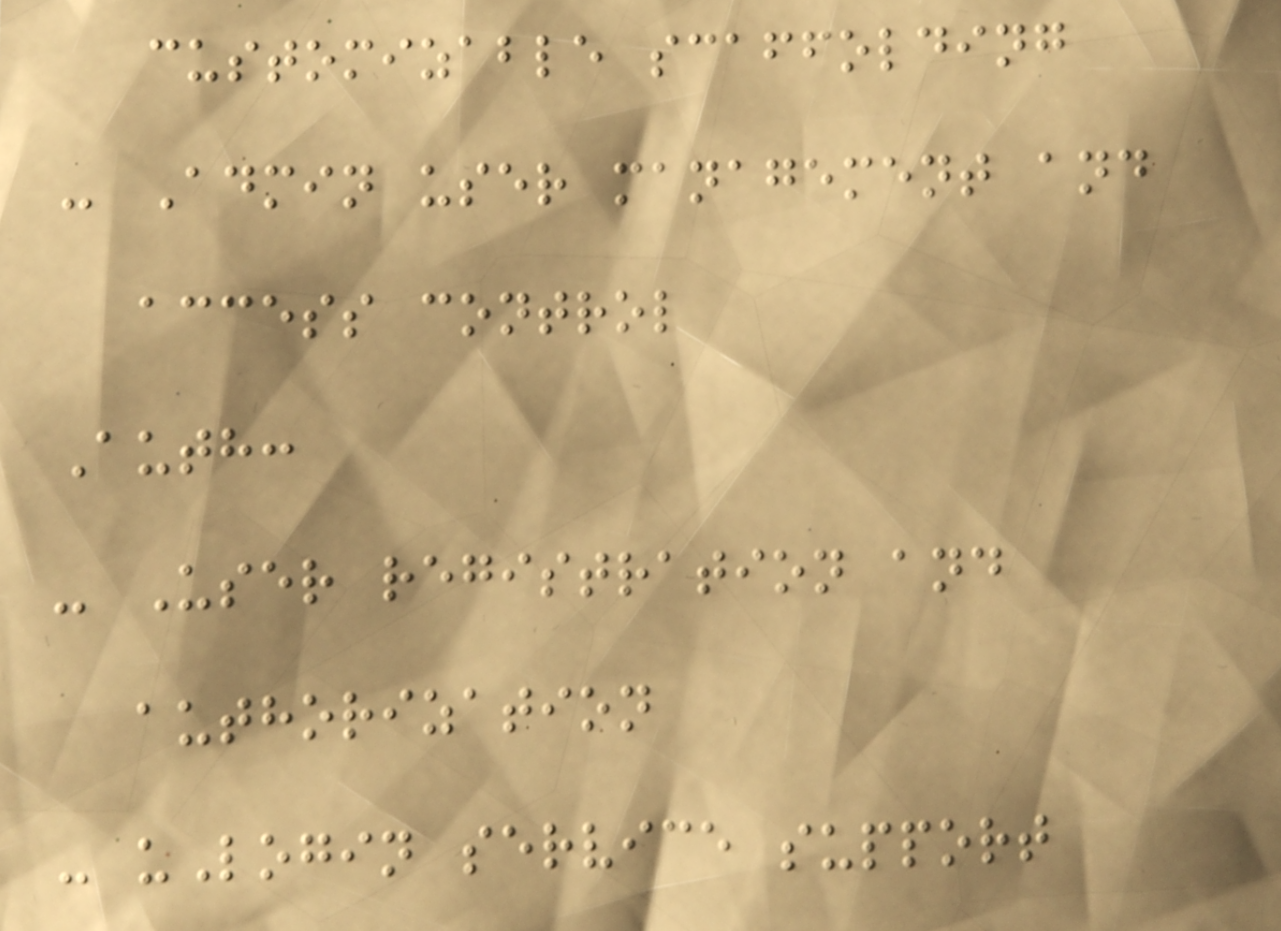customizable scaffolding
- Admin user management and
access control
Auth:
- User registration and
authorization
- uLogin service support
